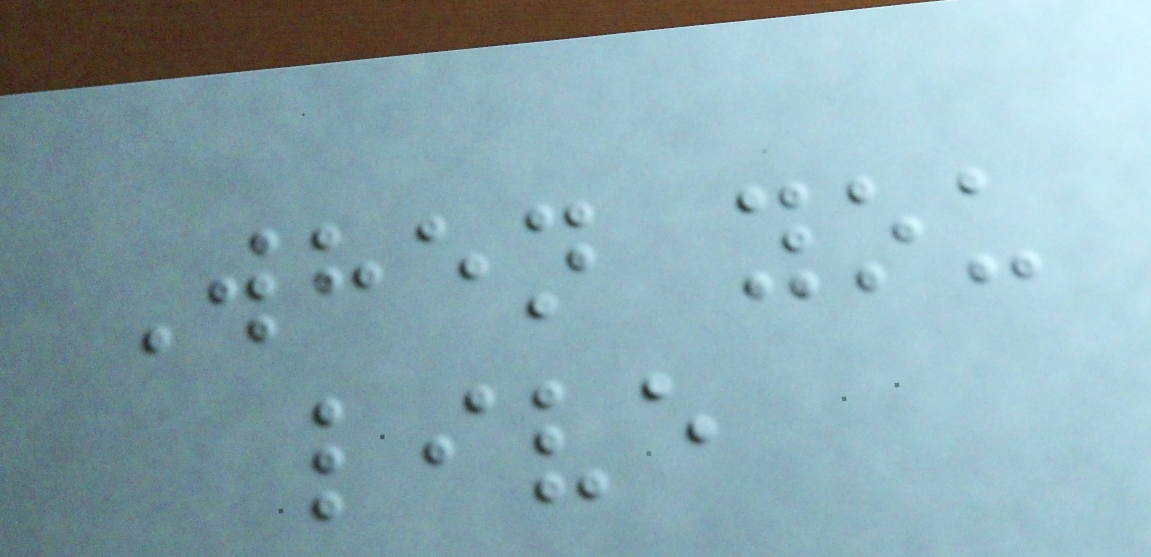When you
live
